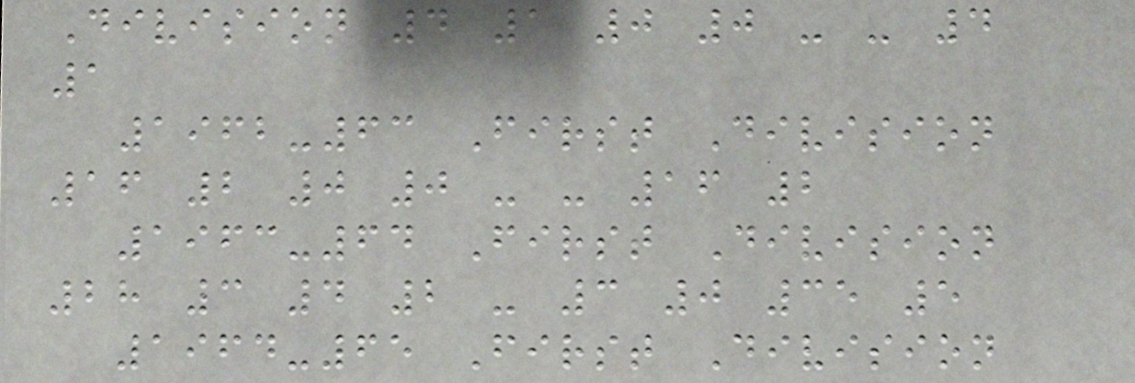Division 4 1 0 0 - - 4
1
1962-63 First Division
16 2 0 0 - - 16 2
1963-64 First Division
28 3 4 2 - 3 0 35 5
1964-65 First Division
